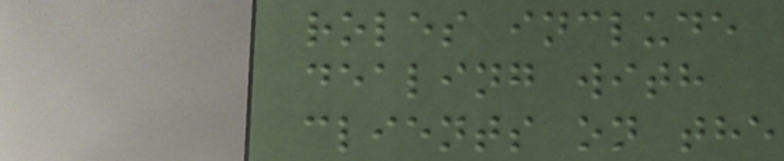roles include
dealing with
clients on the
